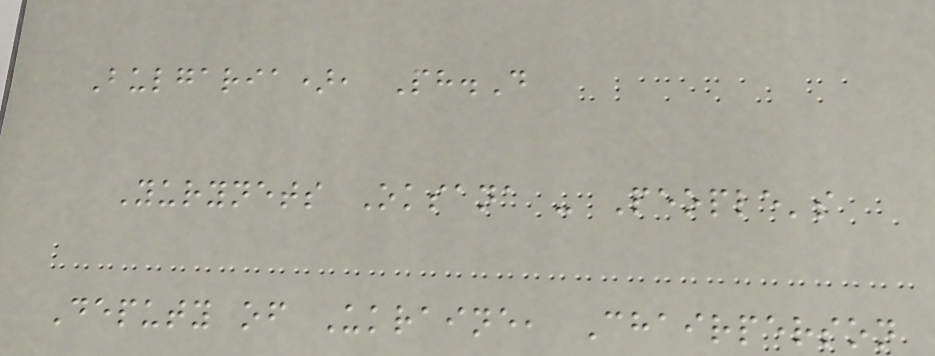Bulgaria), Ph.D
Yurynets Oksana - People's
Deputy of Ukraine, Chairperson
